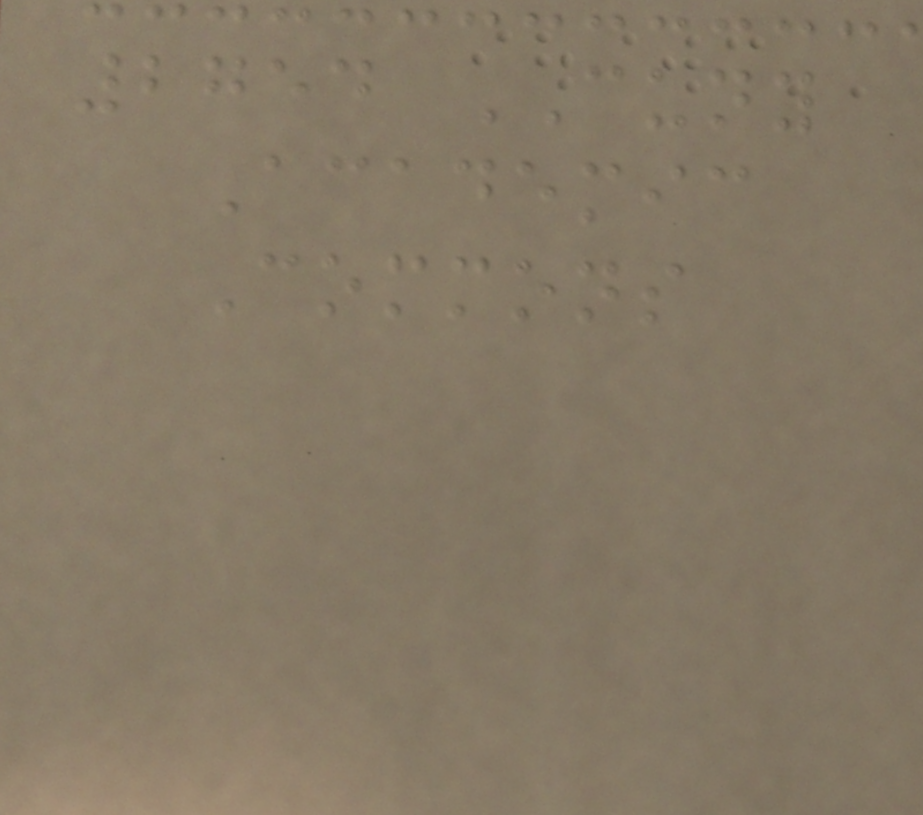2754 CUNY
Academic
Commons
